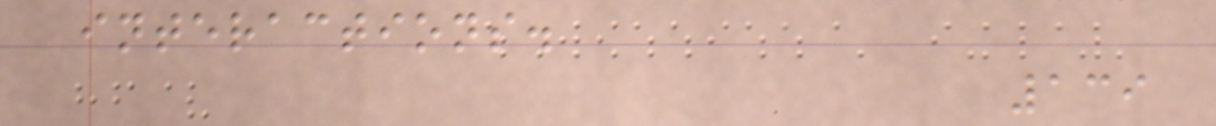interactions.
139
